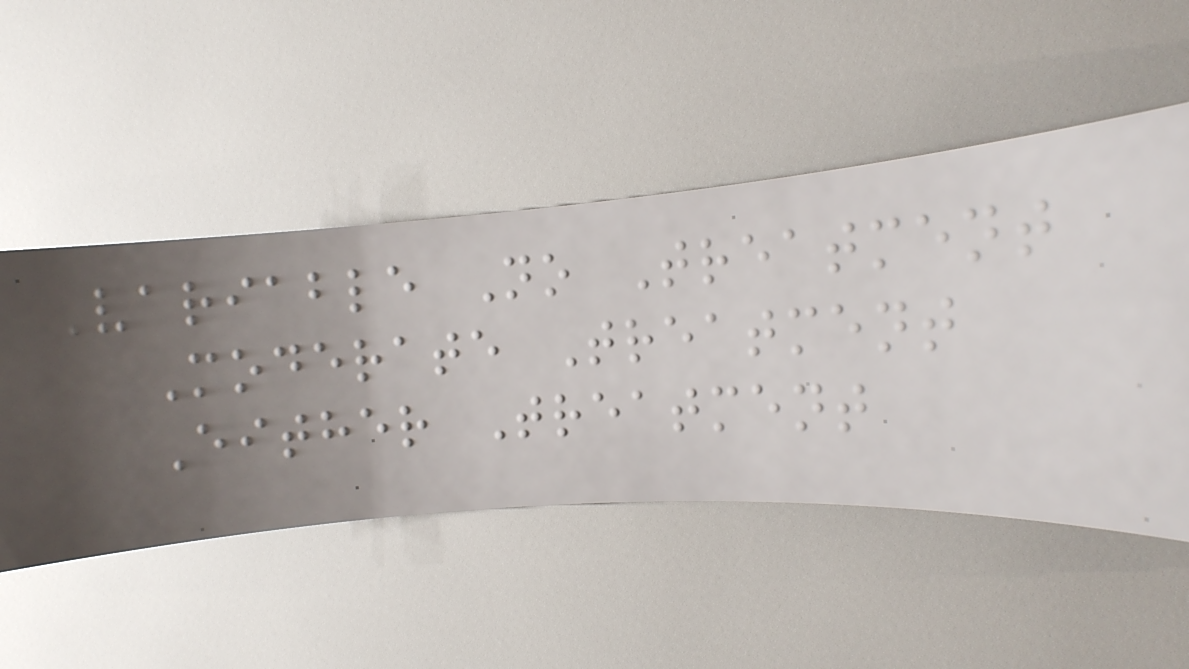Variable No Treatment
Moderate Treatment
Either Treatment
